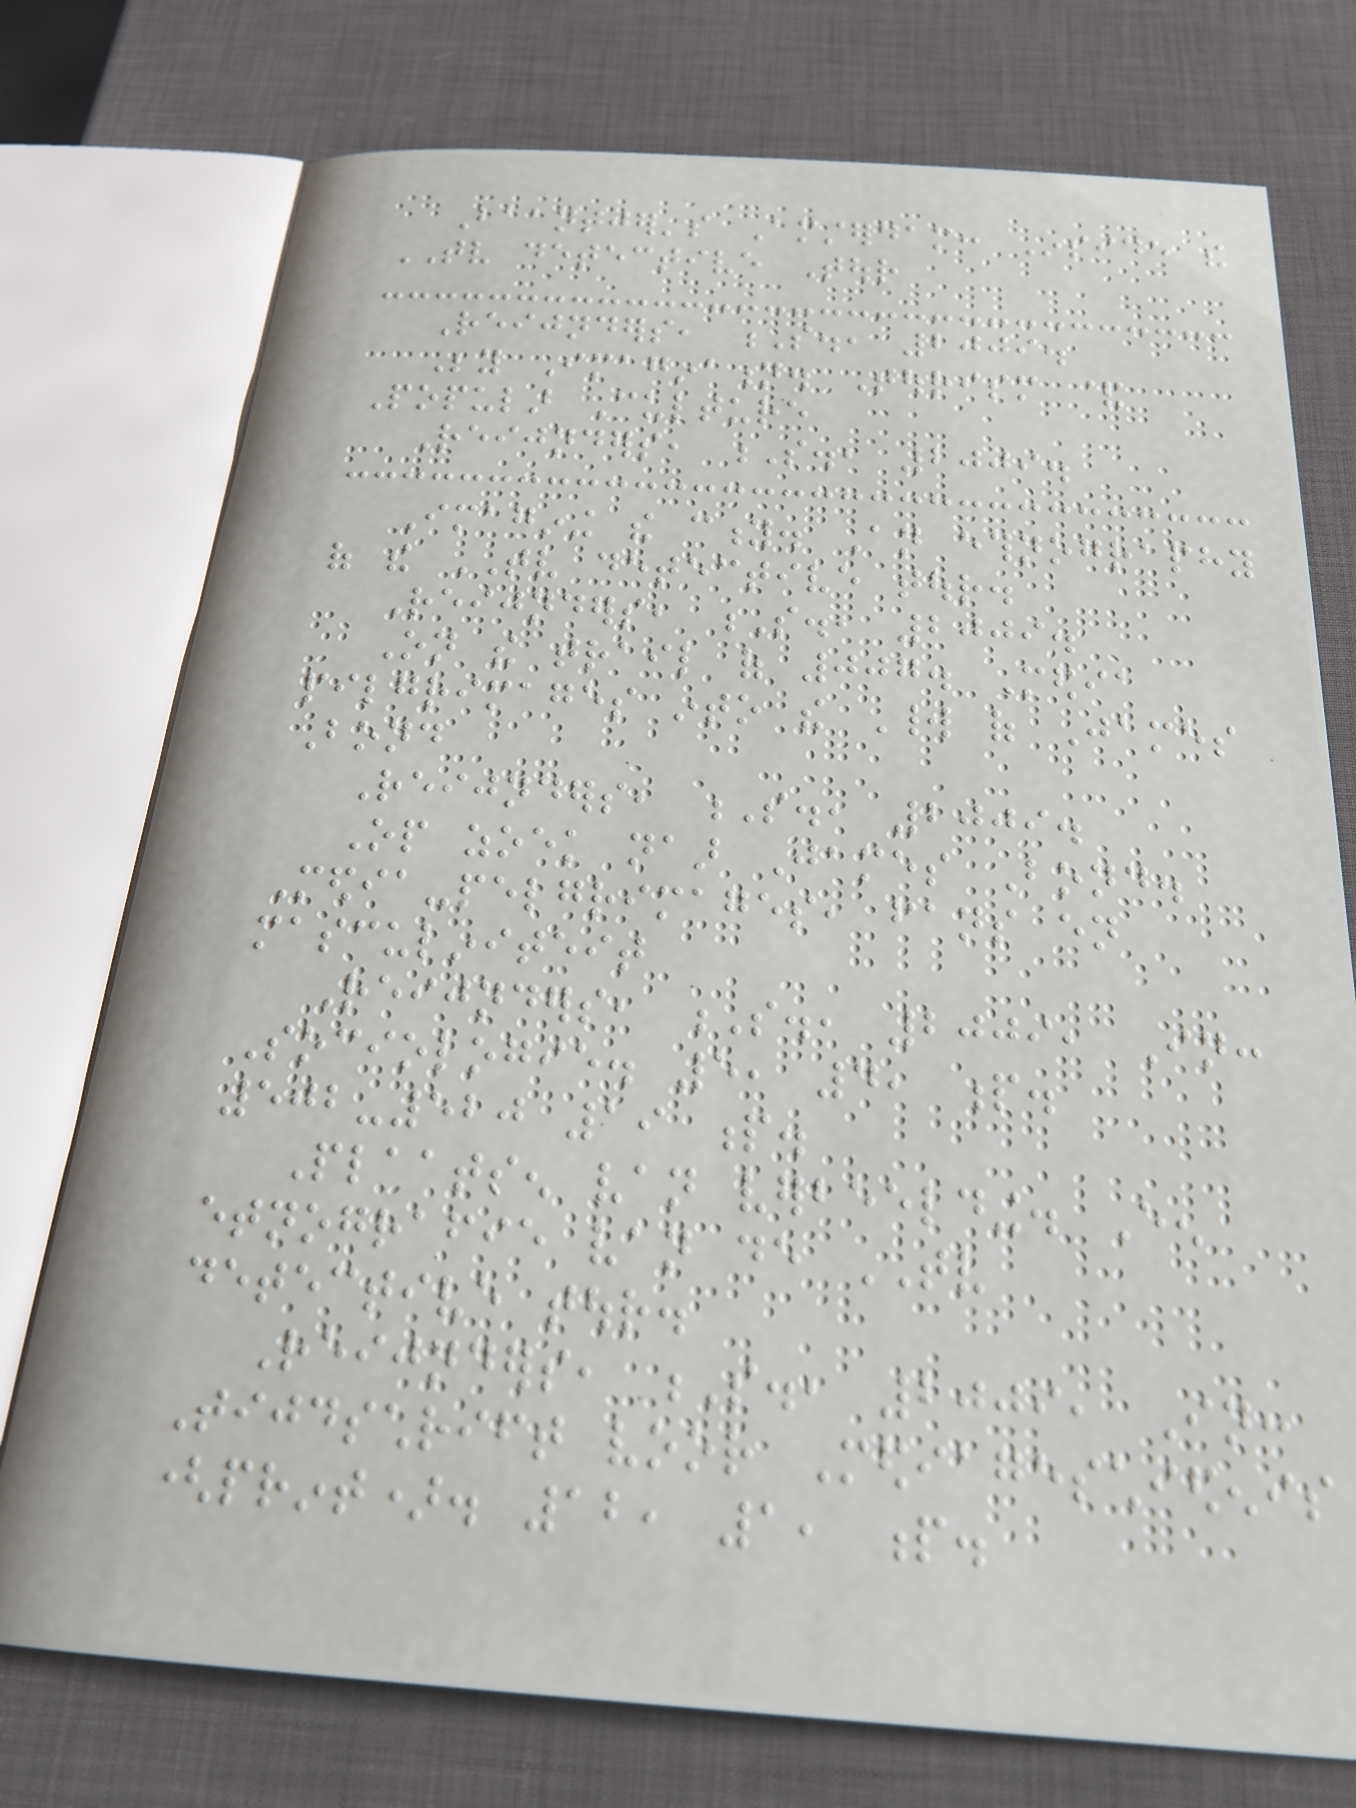Baantjer's Amsterdam: Inside the
TV detective Tour
Reijnders, S., 2009.
Beyond Imagination. Tourism &
Popular Culture
Reijnders, S., 2009.
Imagining the city. An ethnography
of the TV detective tour.
Reijnders, S., 2009.
On the trail of 007. Media
pilgrimages into the World of James
Bond
Reijnders, S., 2009.
Op zoek naar James Bond.
Media-pelgrimages, fans en
masculiniteit
Reijnders, S., 2009, In:
Sociologie. 5, 4, p.
502-520 19 p.
Plaatsen van verbeelding. Een
etnografie van de TV
detective tour.
Reijnders, S., 2009, In:
Tijdschrift voor Mediageschiedenis
(print). 12, 1, p.
